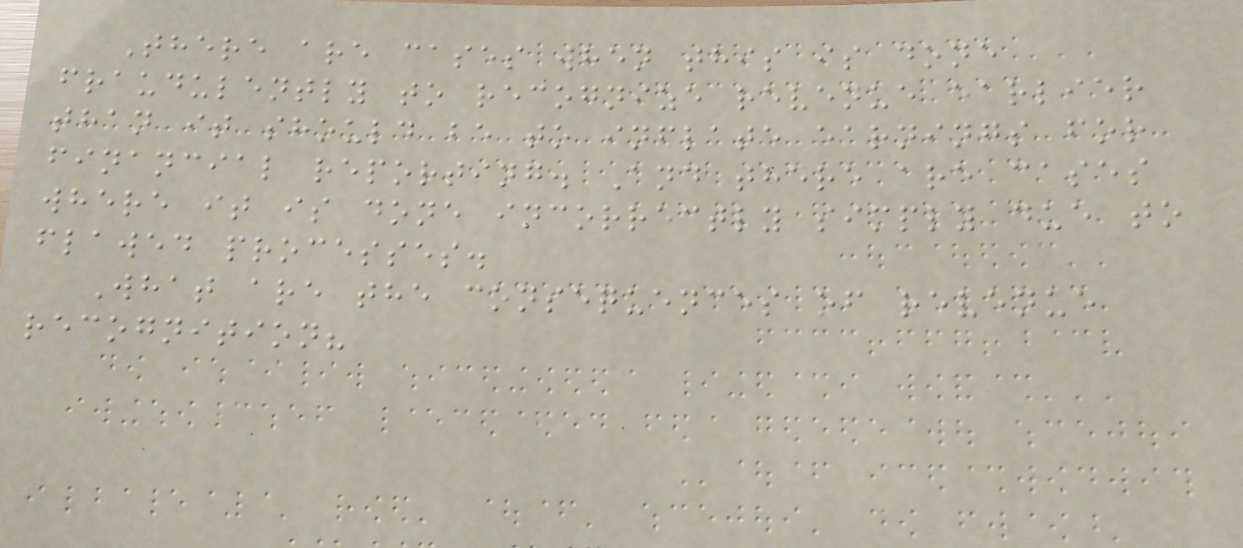There are cases when this is done
fraudulently to recognize revenue earlier
than it should be to inflate earnings for
financial reporting. And there are cases
where it is done incorrectly simply due to
flawed processes.
What are the consequences of revenue
recognition?
